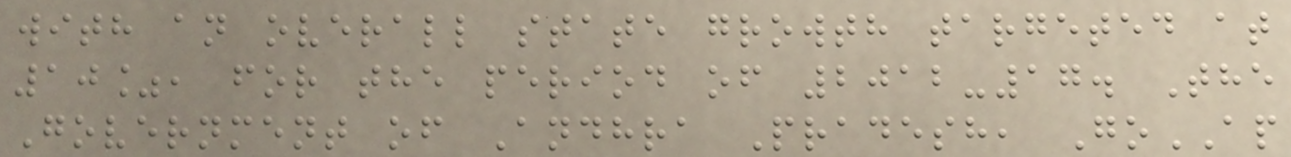with an overall state growth targeted at
10%, for the period of 2012-17. The
Government of Andhra Pradesh, GoAP
